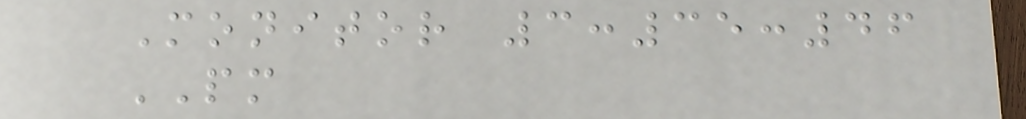Monitor 3:35:46
PM
